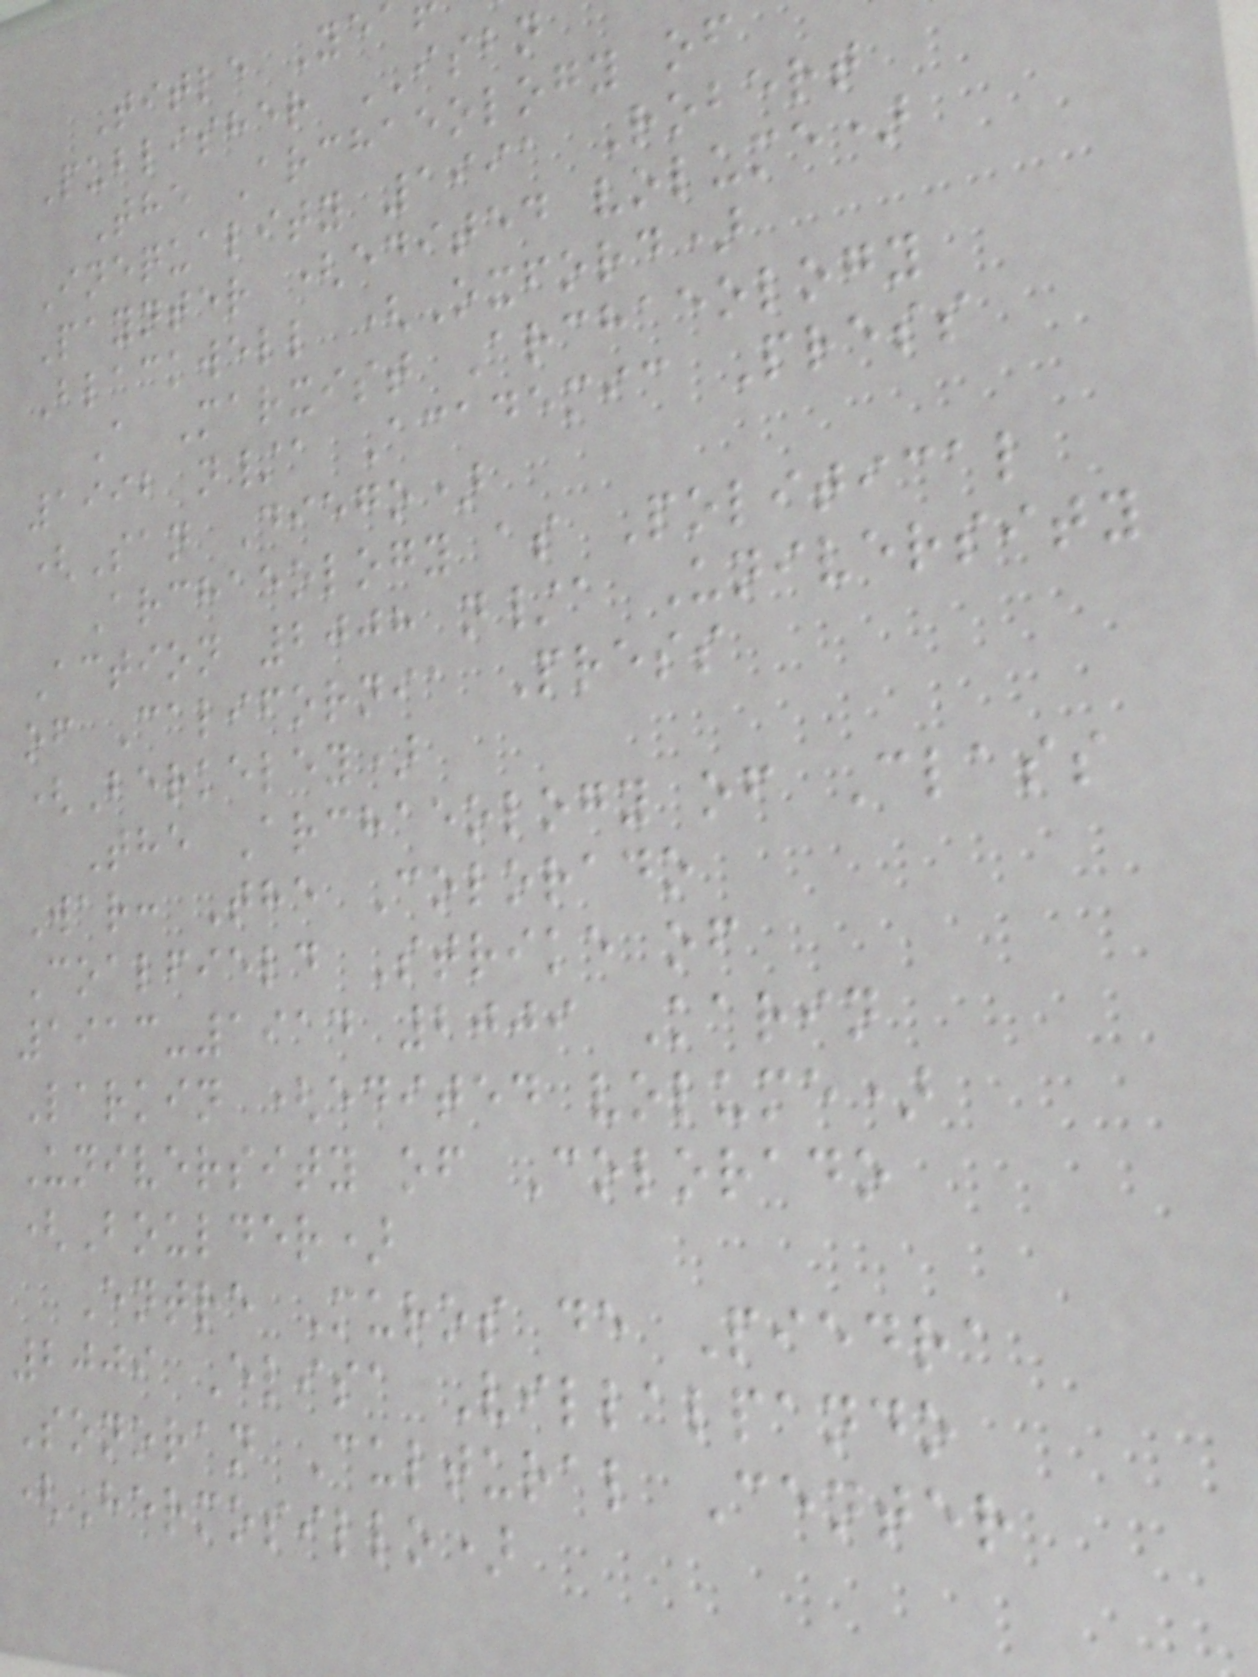Title Ye
Publisher ISBN
The Archaeology of
Inequality 1991 Robert
Paynter (edited volume)
Blackwell (Oxford)
A Marxist Archaeology
1992 n/a Academic Press
(San Diego)
Archaeology as Political
Action 2008 n/a University
of California Press
(Berkeley)
The Archaeology of Class
War: The Colorado
Coalfield Strike of
1913-1914 2009 Karin
Larkin (edited volume)
University of Colorado
(Boulder)
Entre Muros de Piedra
2009 Elisa Villalpando
Sonoran Cultural Center
(Hermosillo)
